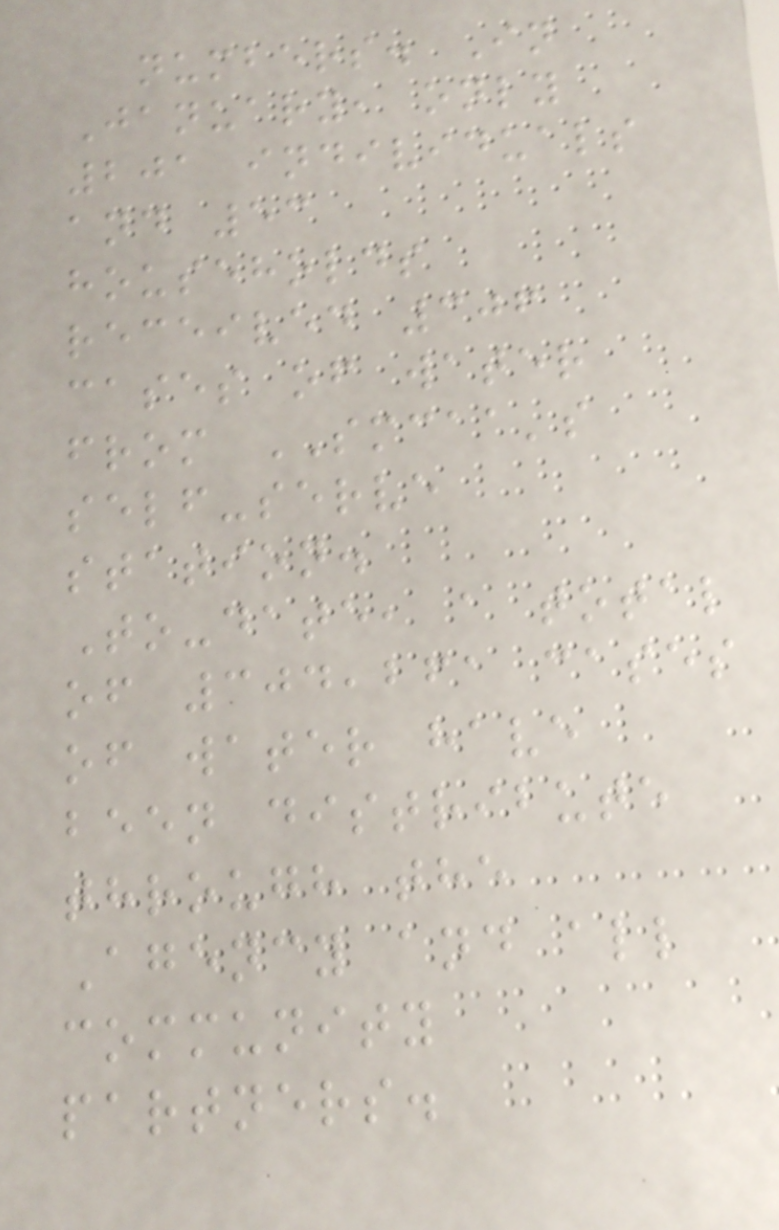numbers. In
January, only
201 individuals
and 53
households
received 306
cases of water
from SMCAA's
self-serve
station.
To-date, a total
of 304,261 cases
of water have
been distribute
through the
Agency and all
community
partners.
